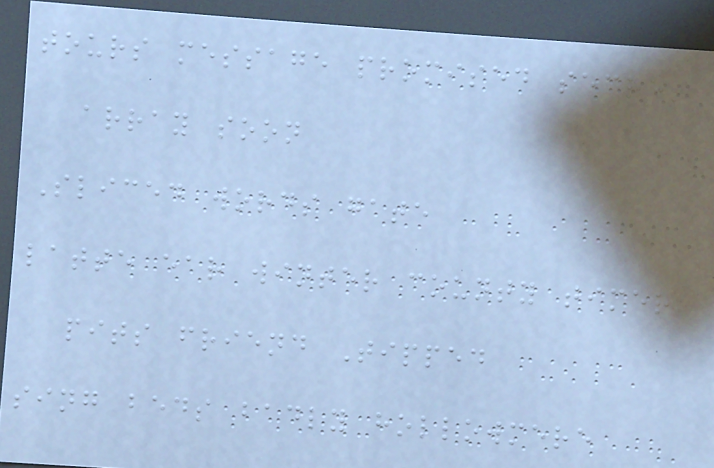tours message promised secret
array soon
Sliced words gate
latte ear winter county timer
pits friend Tipped
sing beds badly hollowmere
